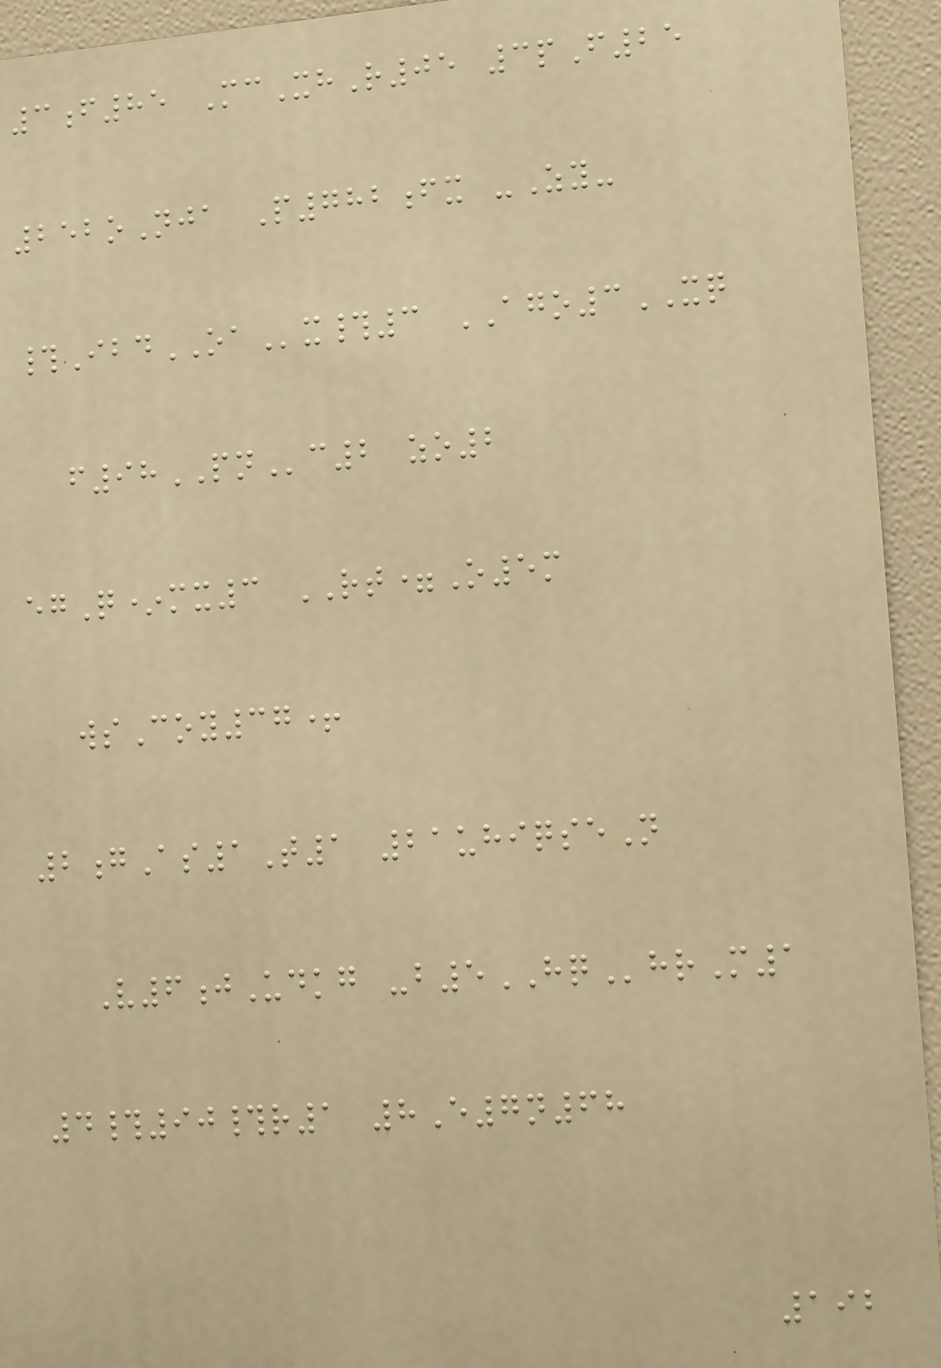3f85 McXhR05 3pF25
252oNja P782fx -Zy-
#IbdOAx#3 AGO3XQ
f98PNc2 zo2
egQ*mx3 RT=O5m
wsCoy37+
2gAs1T1 21uhiqseN
V6jUdkg -b5HQhrM1
4#90#r1 8E7n68
192
